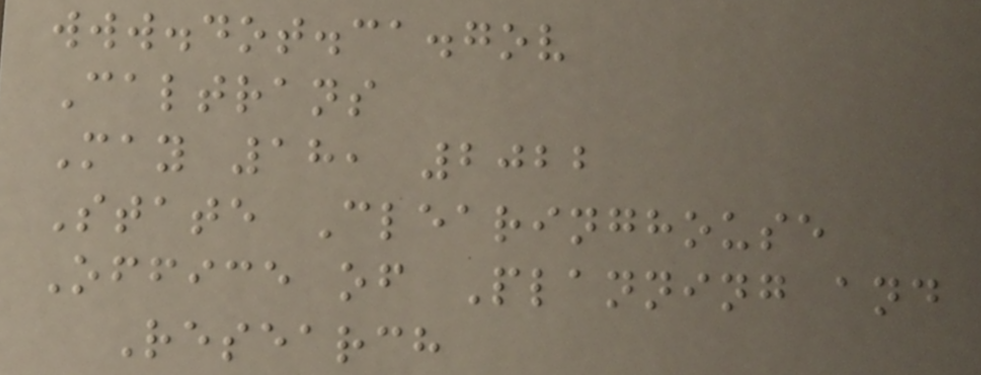www.dot.ca.gov
Caltrans
May 18, 2022
State Clearinghouse
Office of Planning and
Research
